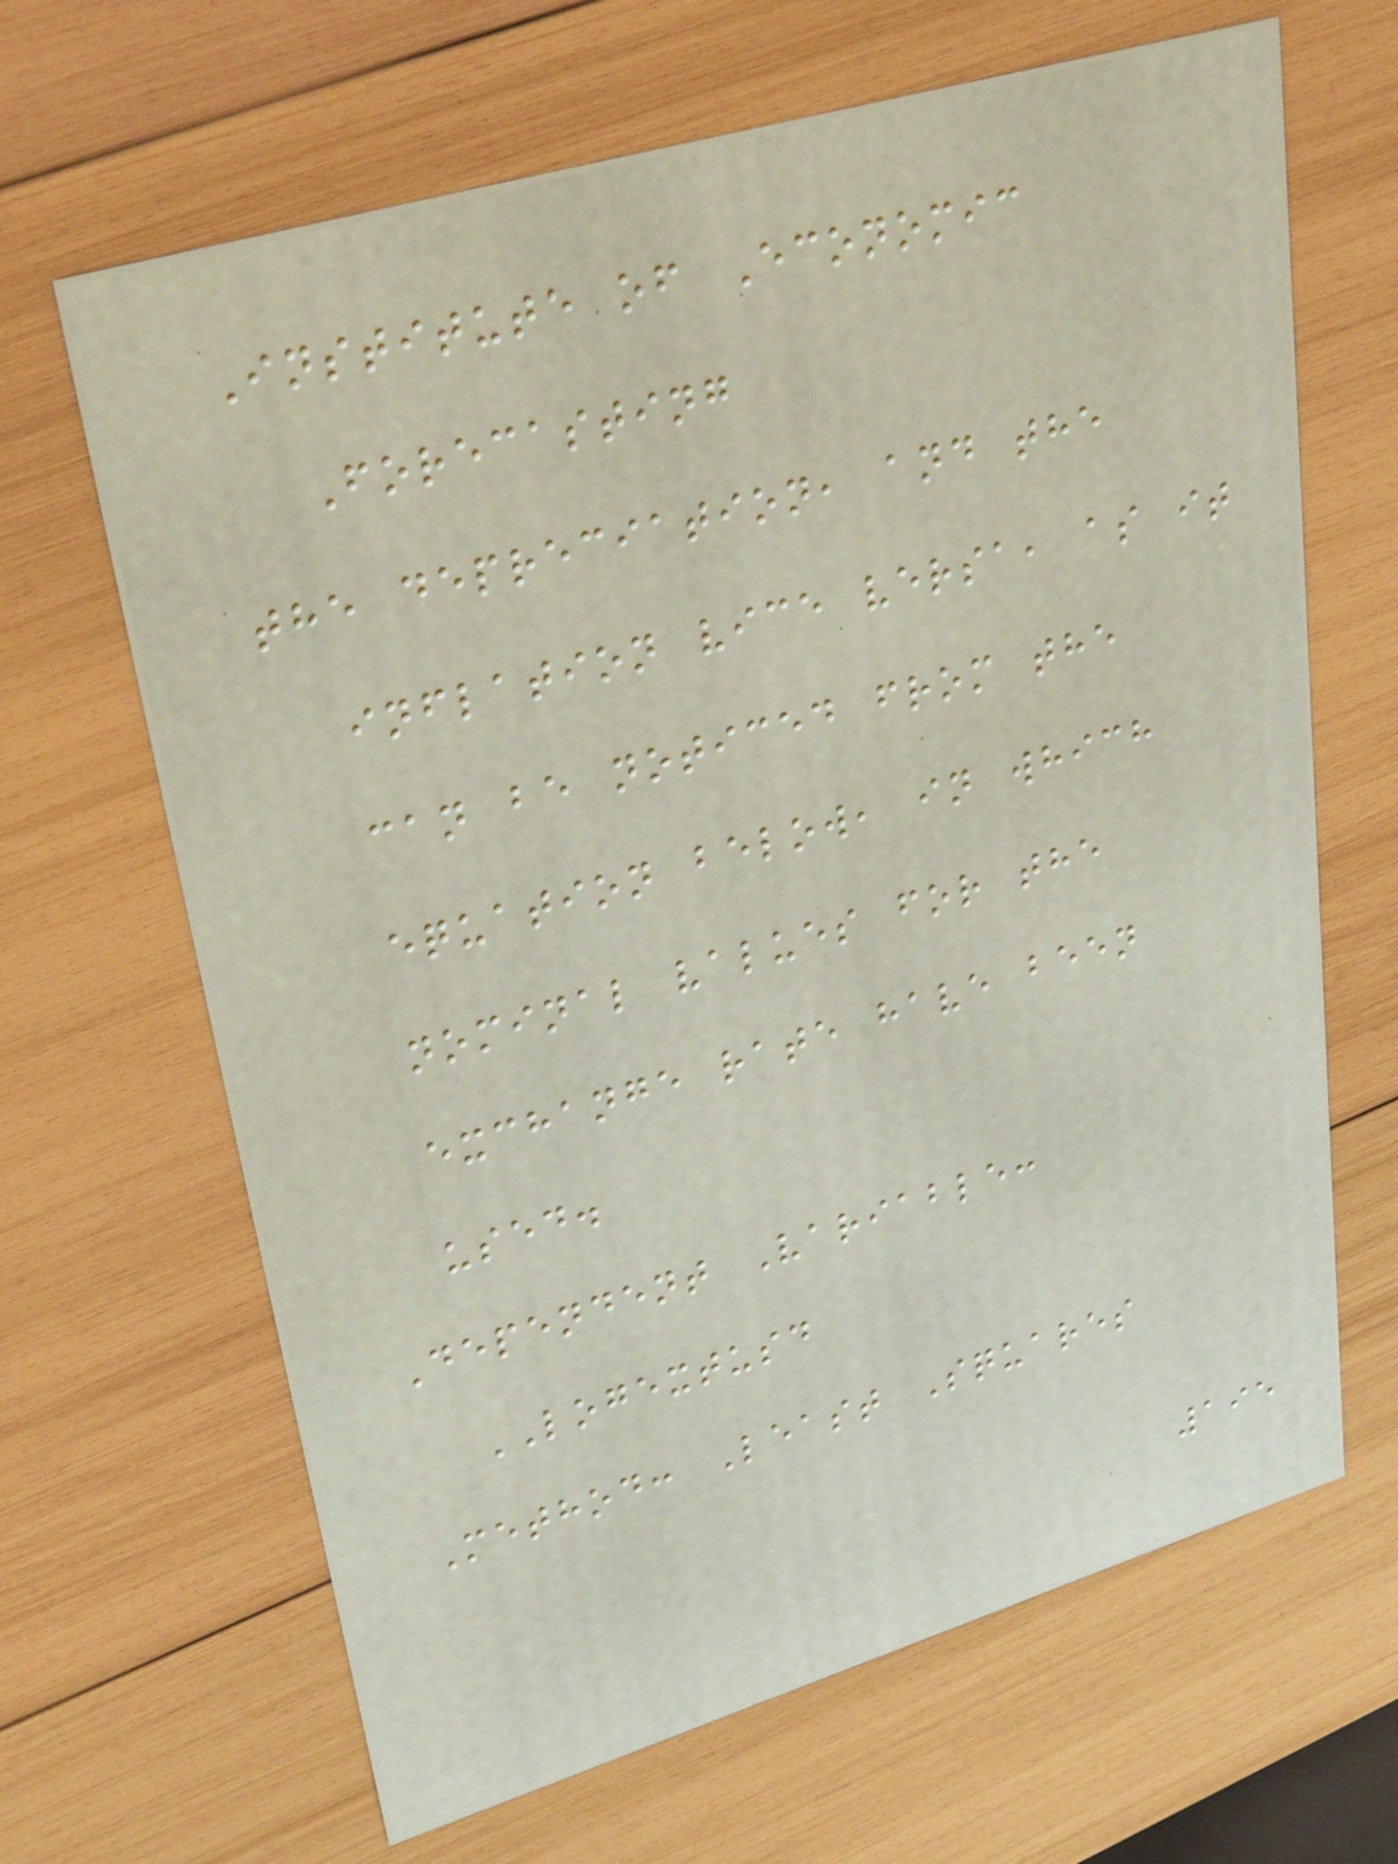Institute of Economic
Forecasting
the depreciation, and the
inflation vice versa, as it
can be noticed from the
equation below, in which
nominal values for the
exchange rate have been
used.
Dependent Variable:
LOGEXTUSD
Method: Least Squares
195
